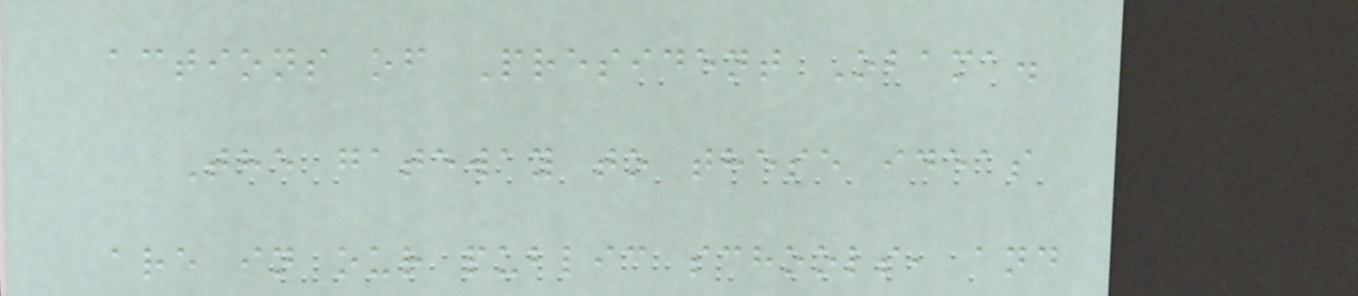actions of President Obama.
The gateway to these ideas
are in our public schools, and
